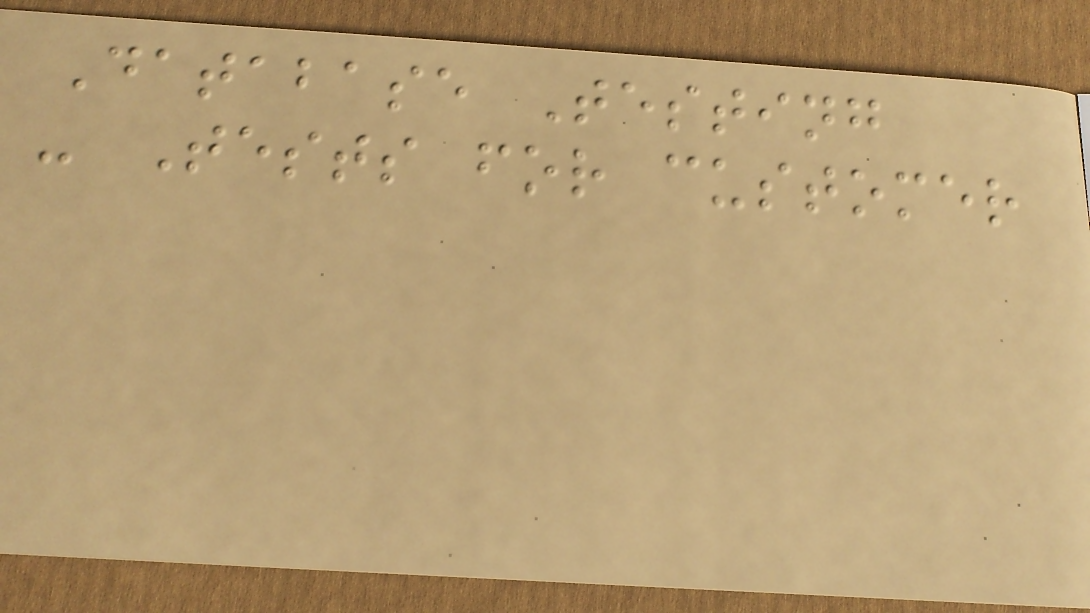Database Testing
- Tests for customer
